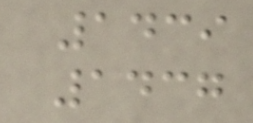1439
1437
